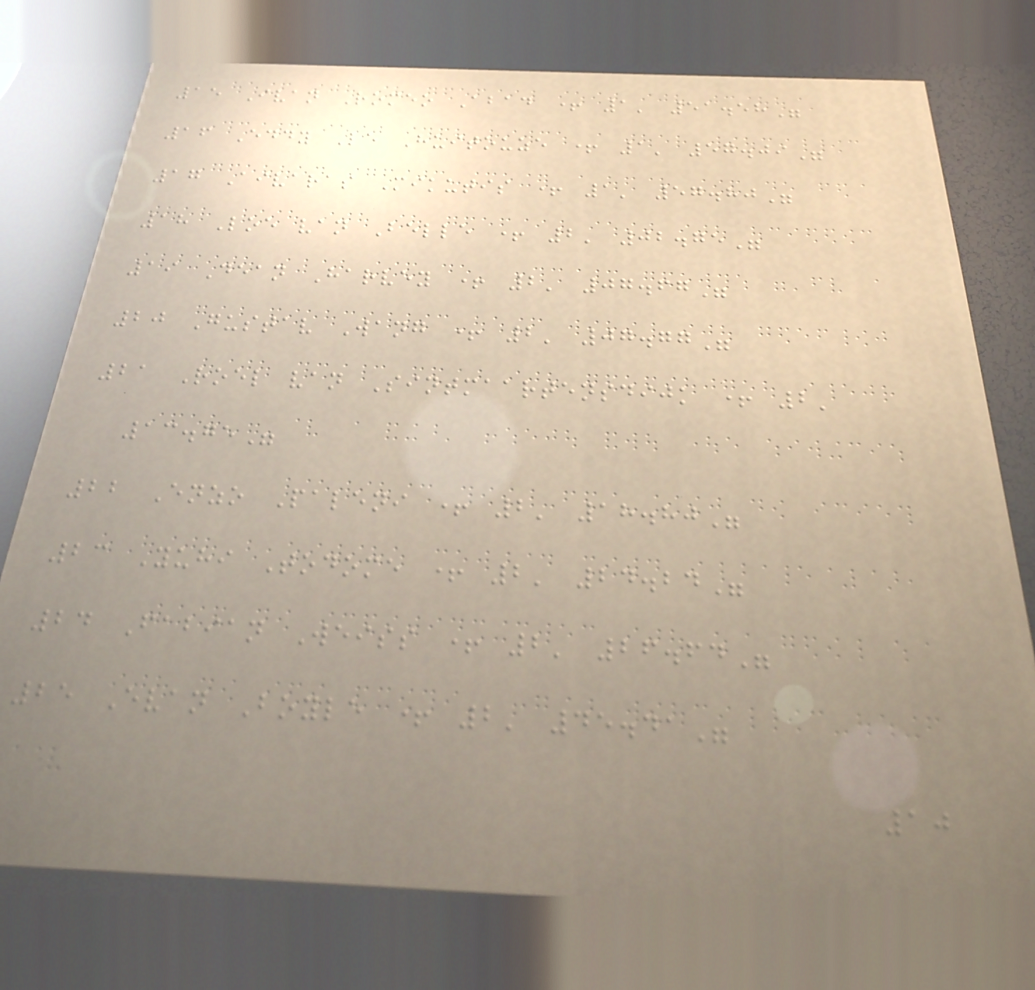15 Ivan Romeo Abad + 1' 51.58"
16 Eddy Le Huitouze + 1' 57.09"
17 Aivaras Mikutis + 1' 57.80"
18 Loe van Belle + 2' 02.75"
19 Dean Harvey + 2' 07.67"
20 Gustav Wang + 2' 07.77"
21 Roel van Sintmaartensdijk + 2'
13.75"
22 Enzo Paleni + 2' 18.80"
23 Yuhi Todome + 2' 24.24"
24 Fabian Weiss + 2' 26.64"
25 Evan Boyle + 2' 45.41"
10
